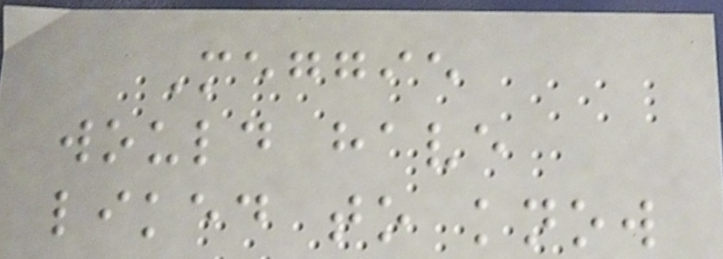Meggie
would have
liked to know
